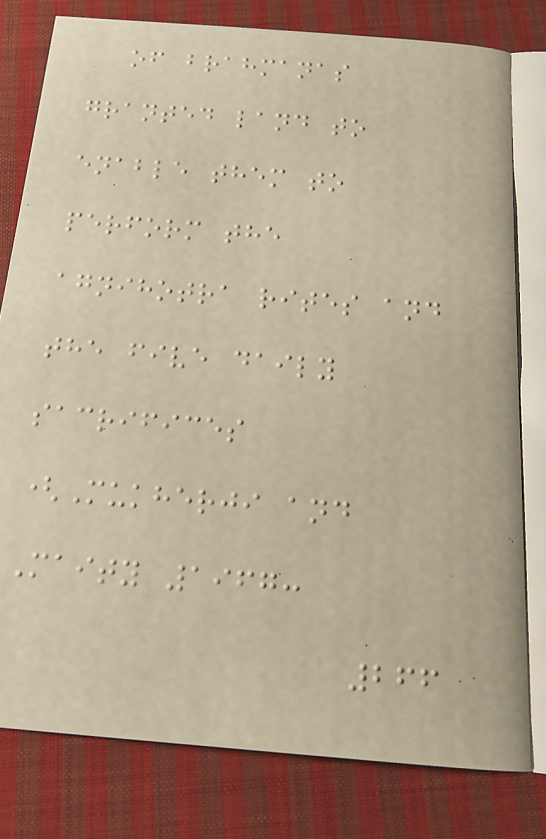of brahmanas
granted land to
enable them to
perform the
agnihotra rites and
the five daily
sacrifices
(Mukherji and
Maity 1967:
266
